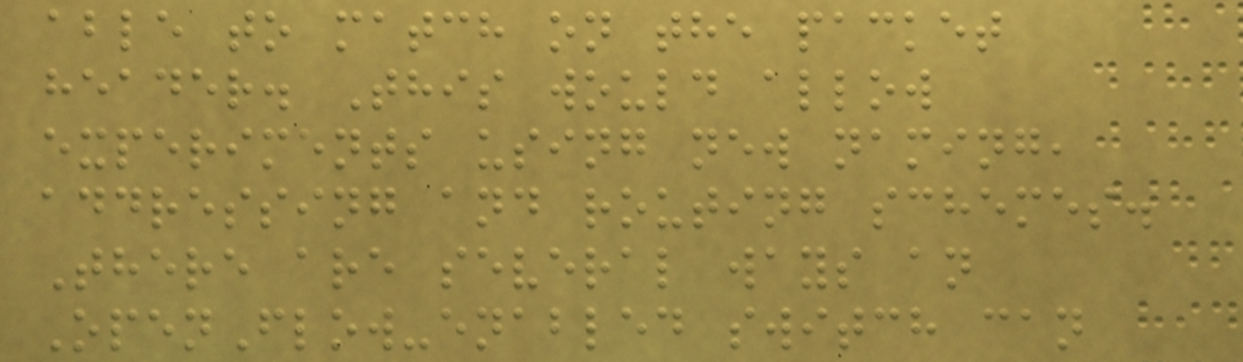able to match on the packet
header. This would allow
experiments using new naming,
addressing and routing schemes.
There are several ways an
OpenFlow-enabled switch can
